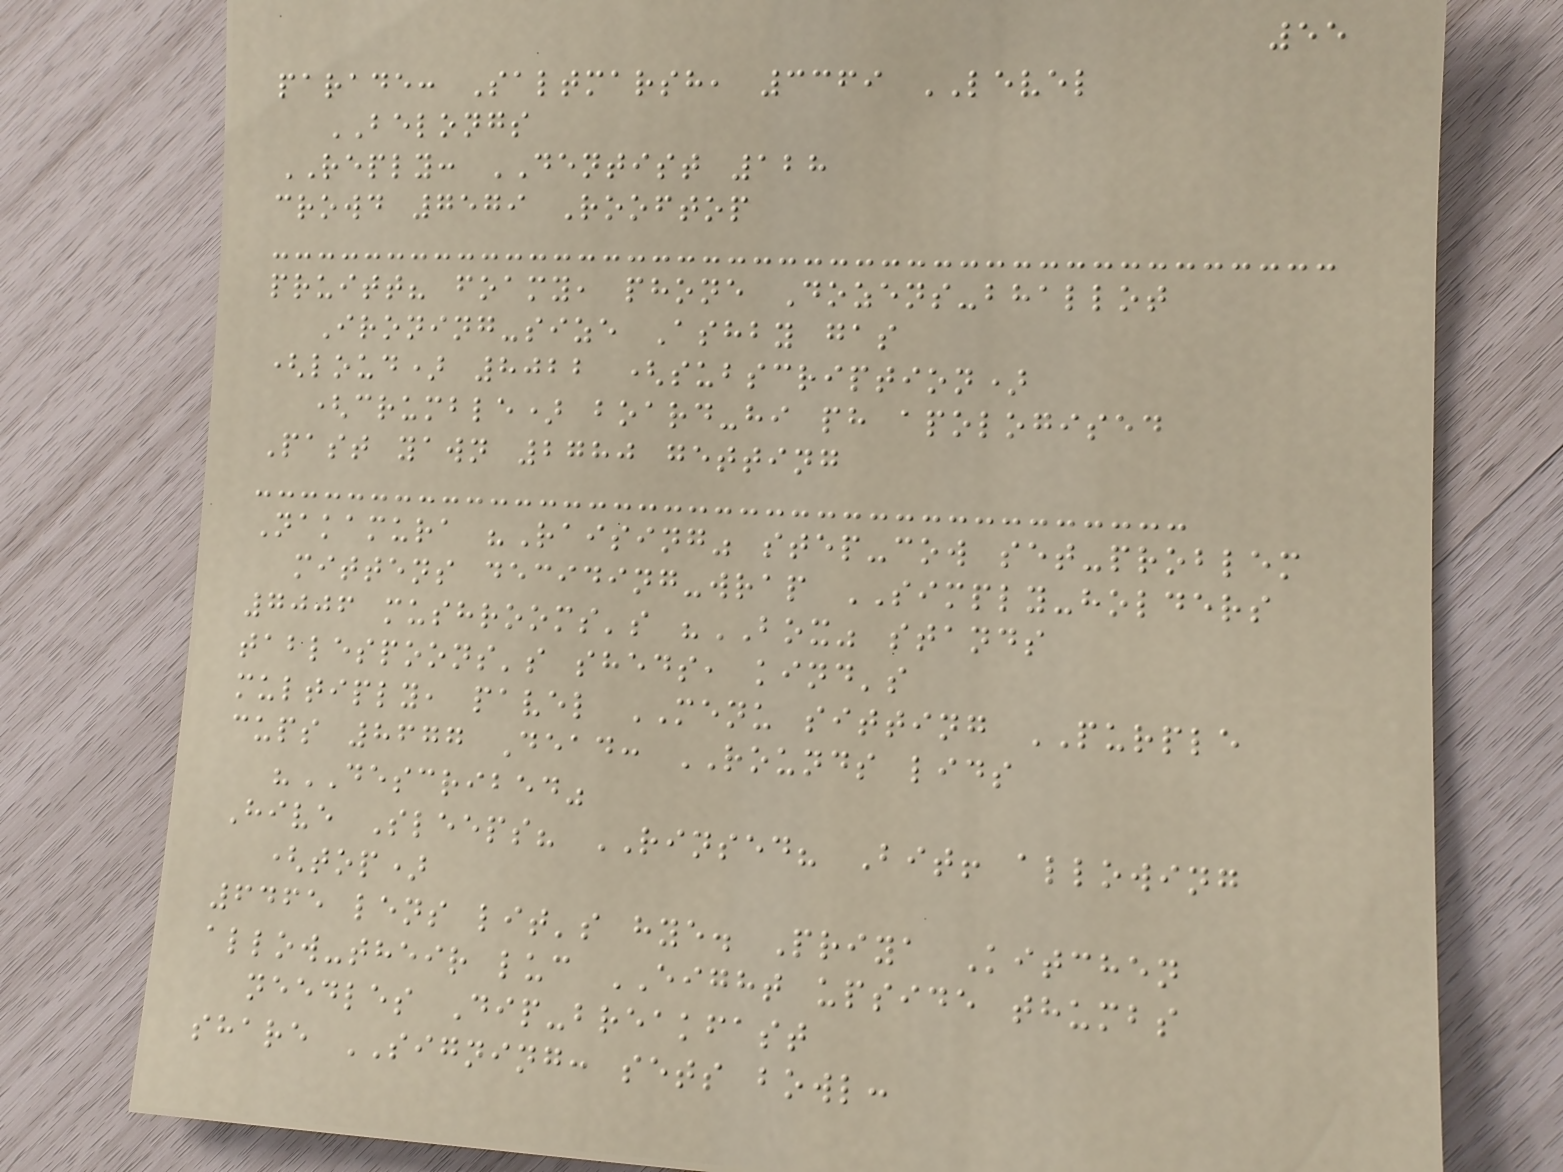55
parade: Saltmarsh, 3369 LEVEL
BELONGS
REPLY: DENTIST 128
crowd 7579 Rooftop
pruitt? foamy, phone Dozens-bhallot
Ironing-size Ashby gas
(loud) 8022 (subscription)
(crumble) board-hi ph apologised
Past yawn 2780 getting
Nakamura "Raising" step-cow set-problem
mittens deciding-wrap SIMPLY-holders
7006 mushrooms's "BOX" stands
tablespoons's sheds, kind's
multiply, pavel MENU sitting PURPLE
cups 8677 Dead: ROUNDS lids
"DESCRIBED"
Hive Sleeps? RINSED? Bit! allowing
(top)
6465 lens lit's hye. Priya Kitchen
allow-their luc EIGHT upside thumbs
needles Dip-breakfast
share SIGNING: sets bowl:
